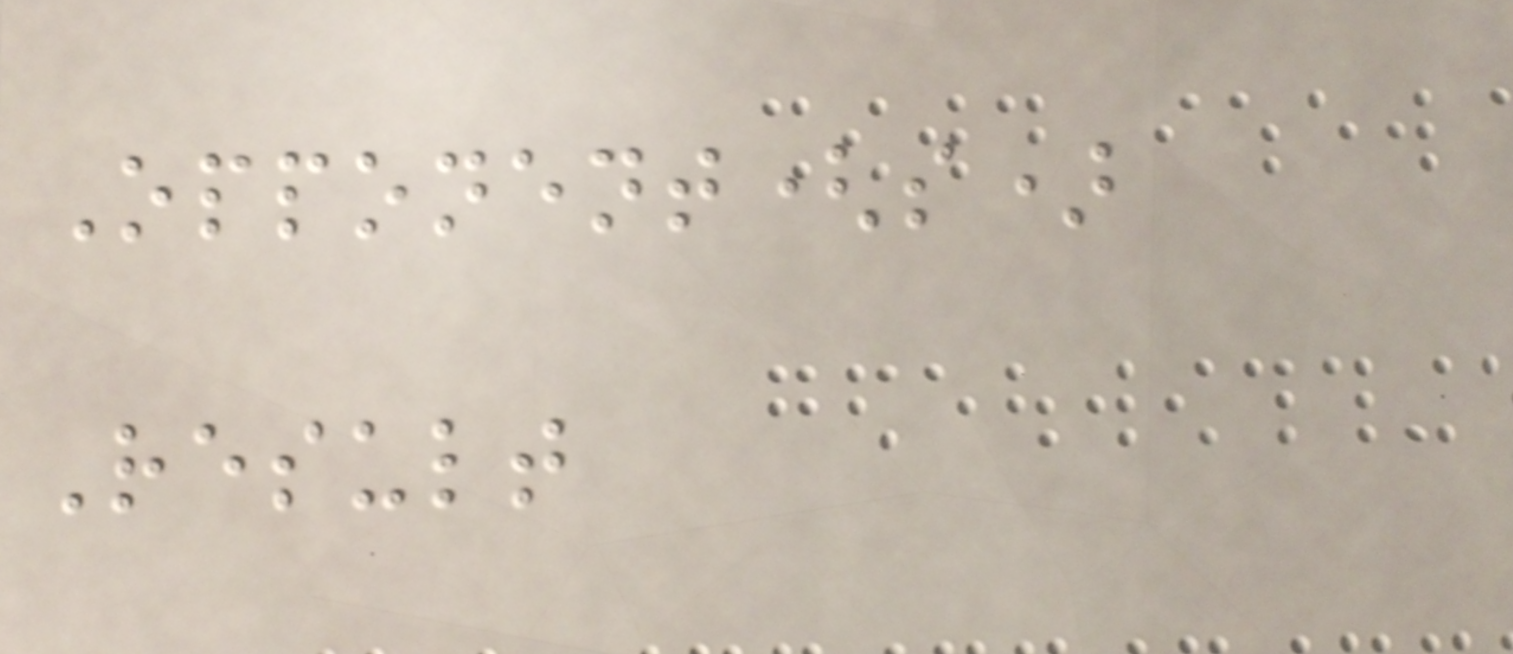Opponent(s)
Result
